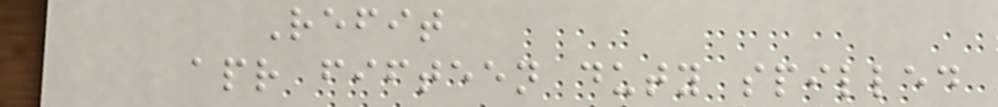Refit
apr fifteen duty spilled
